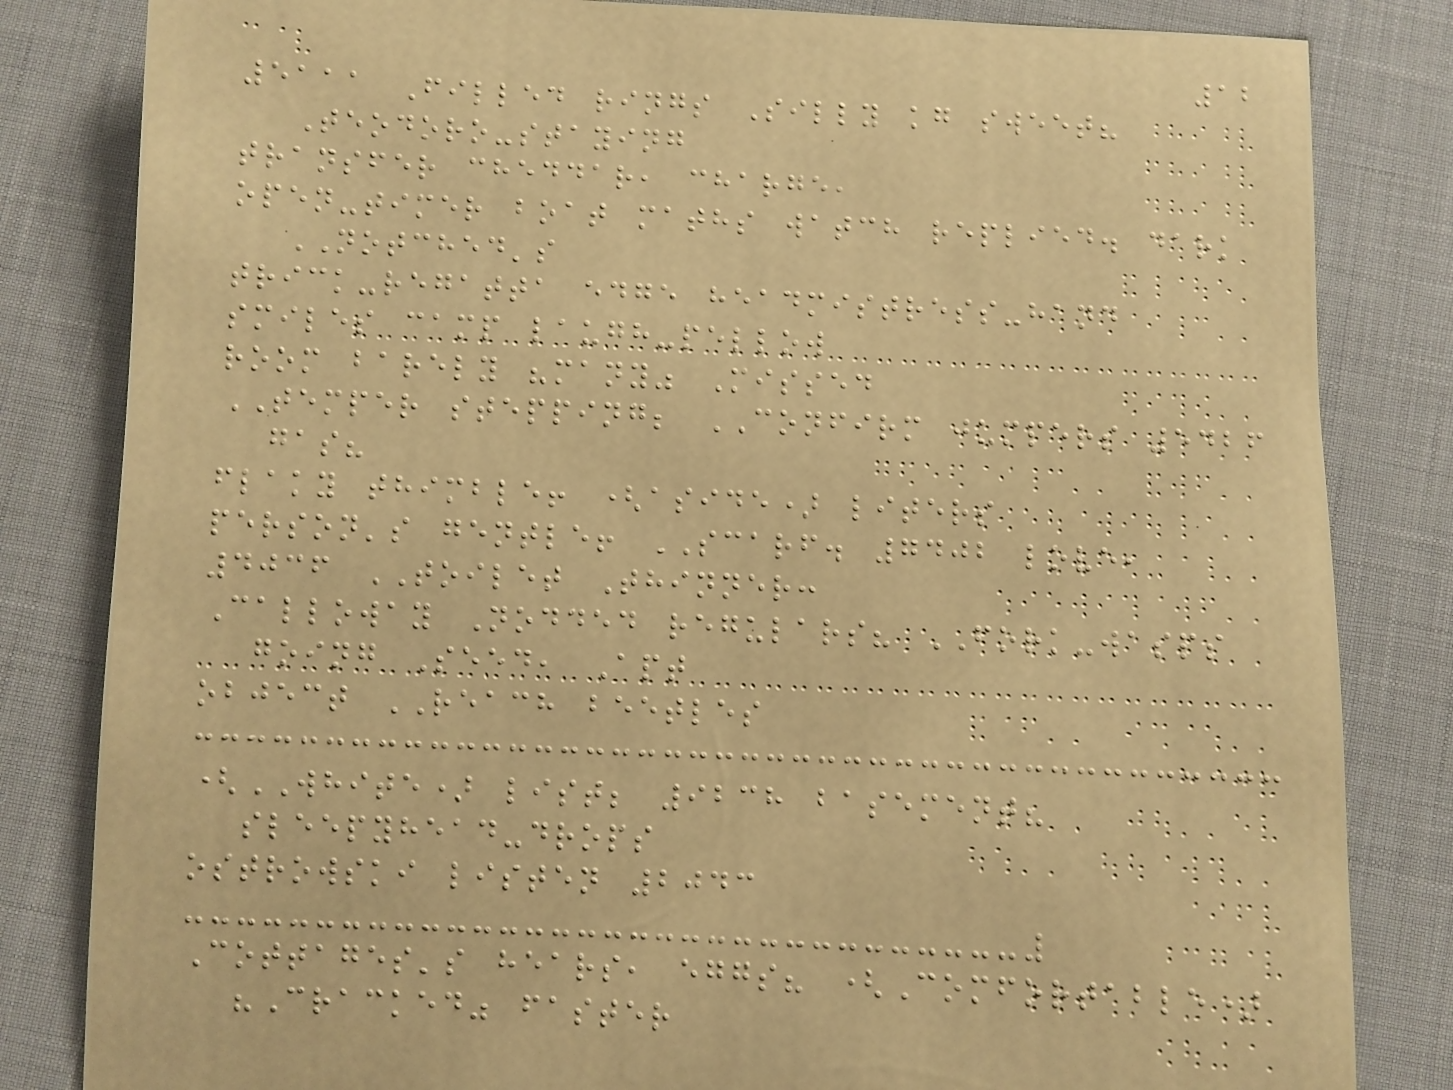12
5111 Filled rings Silly kg sweet?
Teodoro-staying
transfer cheddar, charge,
open-timer boat maths watch replied. dark
NOTCHED's
trick-regatta edge headmistress-hand
smiles camp laugh-pellow
room barely "many" Missed
TEMPER stepping; CONFIRM jumpers 5426
gas?
flaky thimble! (aside) liters
person's gentle! SCARF. 7402 love,
4036 TOILET Thinner:
Calloway Nodded regulars? FORK-wasps
going Seed, Apt
object REACH beetles
(WHITE) list; 9238 basement?
sleepyhead-drops
ostrowski listen 2043
Cottages's hears, eggs? (Comfortable)
"Cracked" faster
